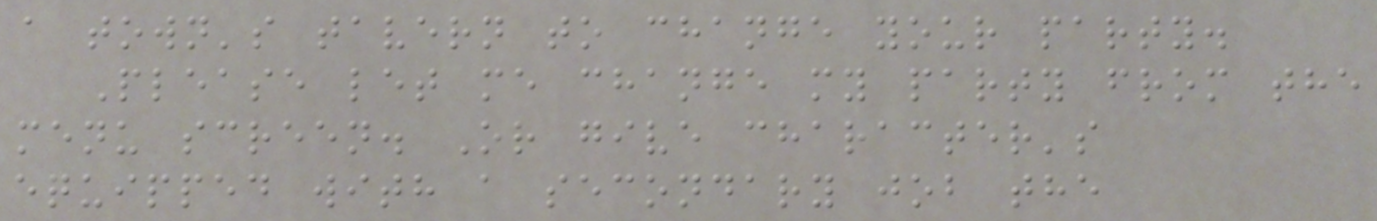a town's tavern to change your party.
Please let me change my party from the
menu screen. Or give character's
equipped with a secondary job the
